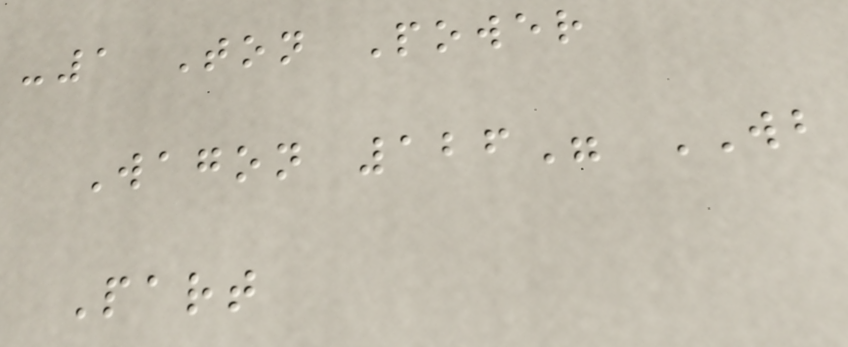-1 Ton Power
Wagon 126" WB
Part
